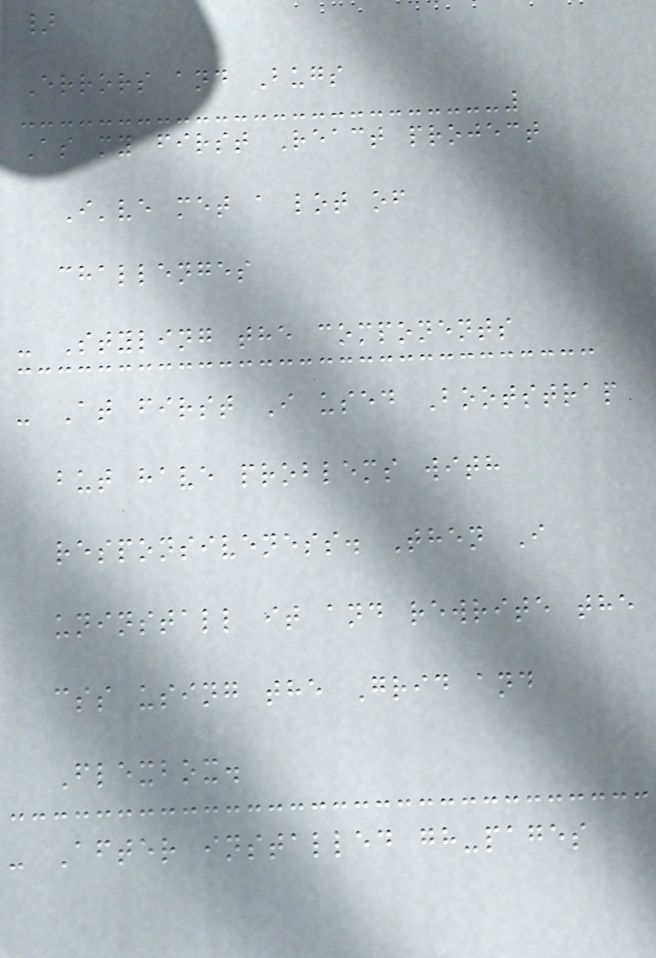}
Errors and Bugs
As my first React project
I've met a lot of
challenges
- Styling the components
- At first I used Bootstrap
but have problems with
responsiveness. Then I
uninstall it and rewrite the
css using the Grid and
Flexbox.
- After installed gh-pages
